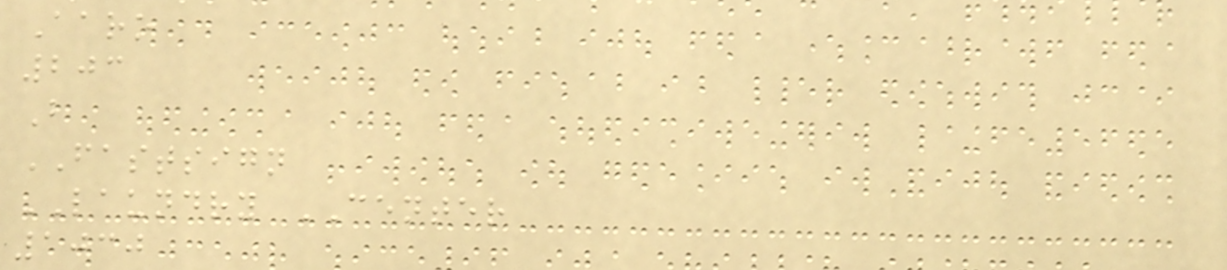Aaro
203
B
FASTSIGN
LAUNDRY CENTER
1030
